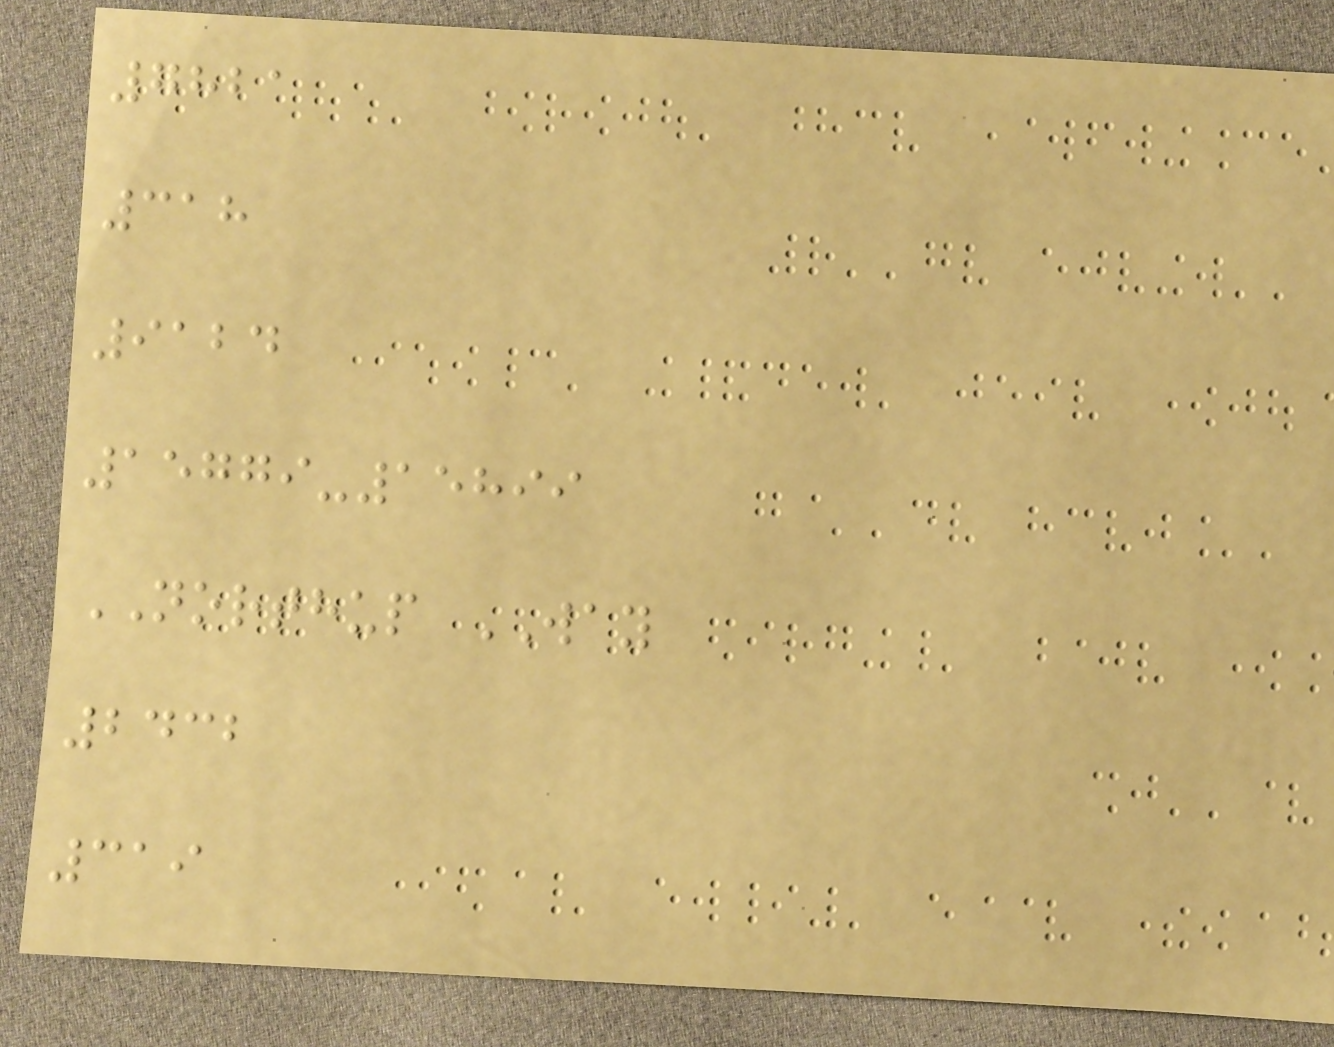7821
318
9124
15779-15899
NORTHUP WAY
2432
319
